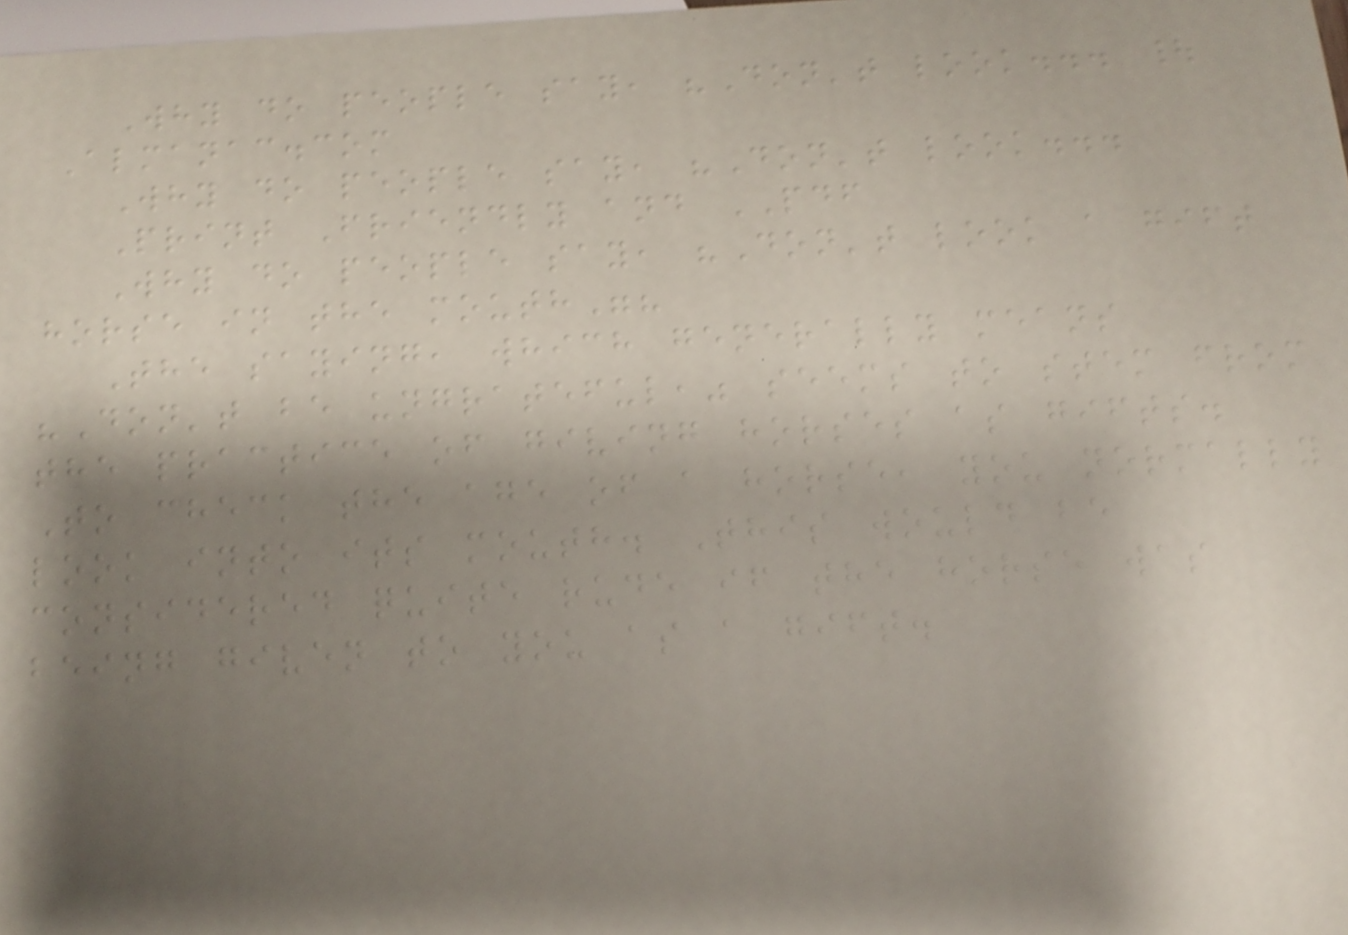Why do people say, "Don't look... |
Almanac.com
Why do people say, "Don't look...
Print Friendly and PDF
Why do people say, "Don't look a gift
horse in the mouth"?
The saying, which generally means
"Don't be ungrateful," seems to stem from
the practice of giving horses as gifts.
To check the age of a horse, you normally
look into its mouth. This would be
considered quite rude if the horse was
being given to you as a gift.
